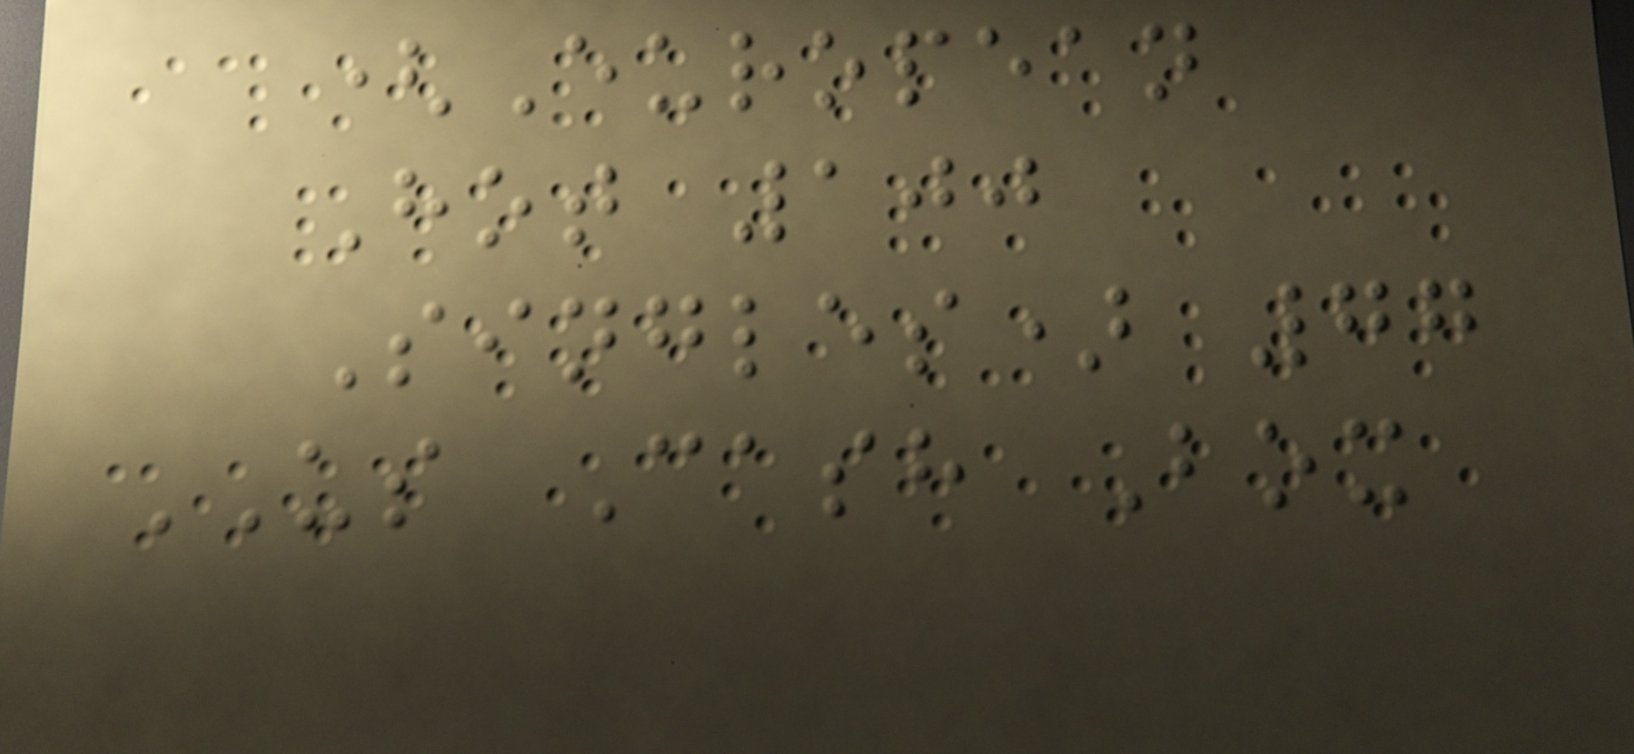(European
Hot 100
Singles) 77
US Cash Box
